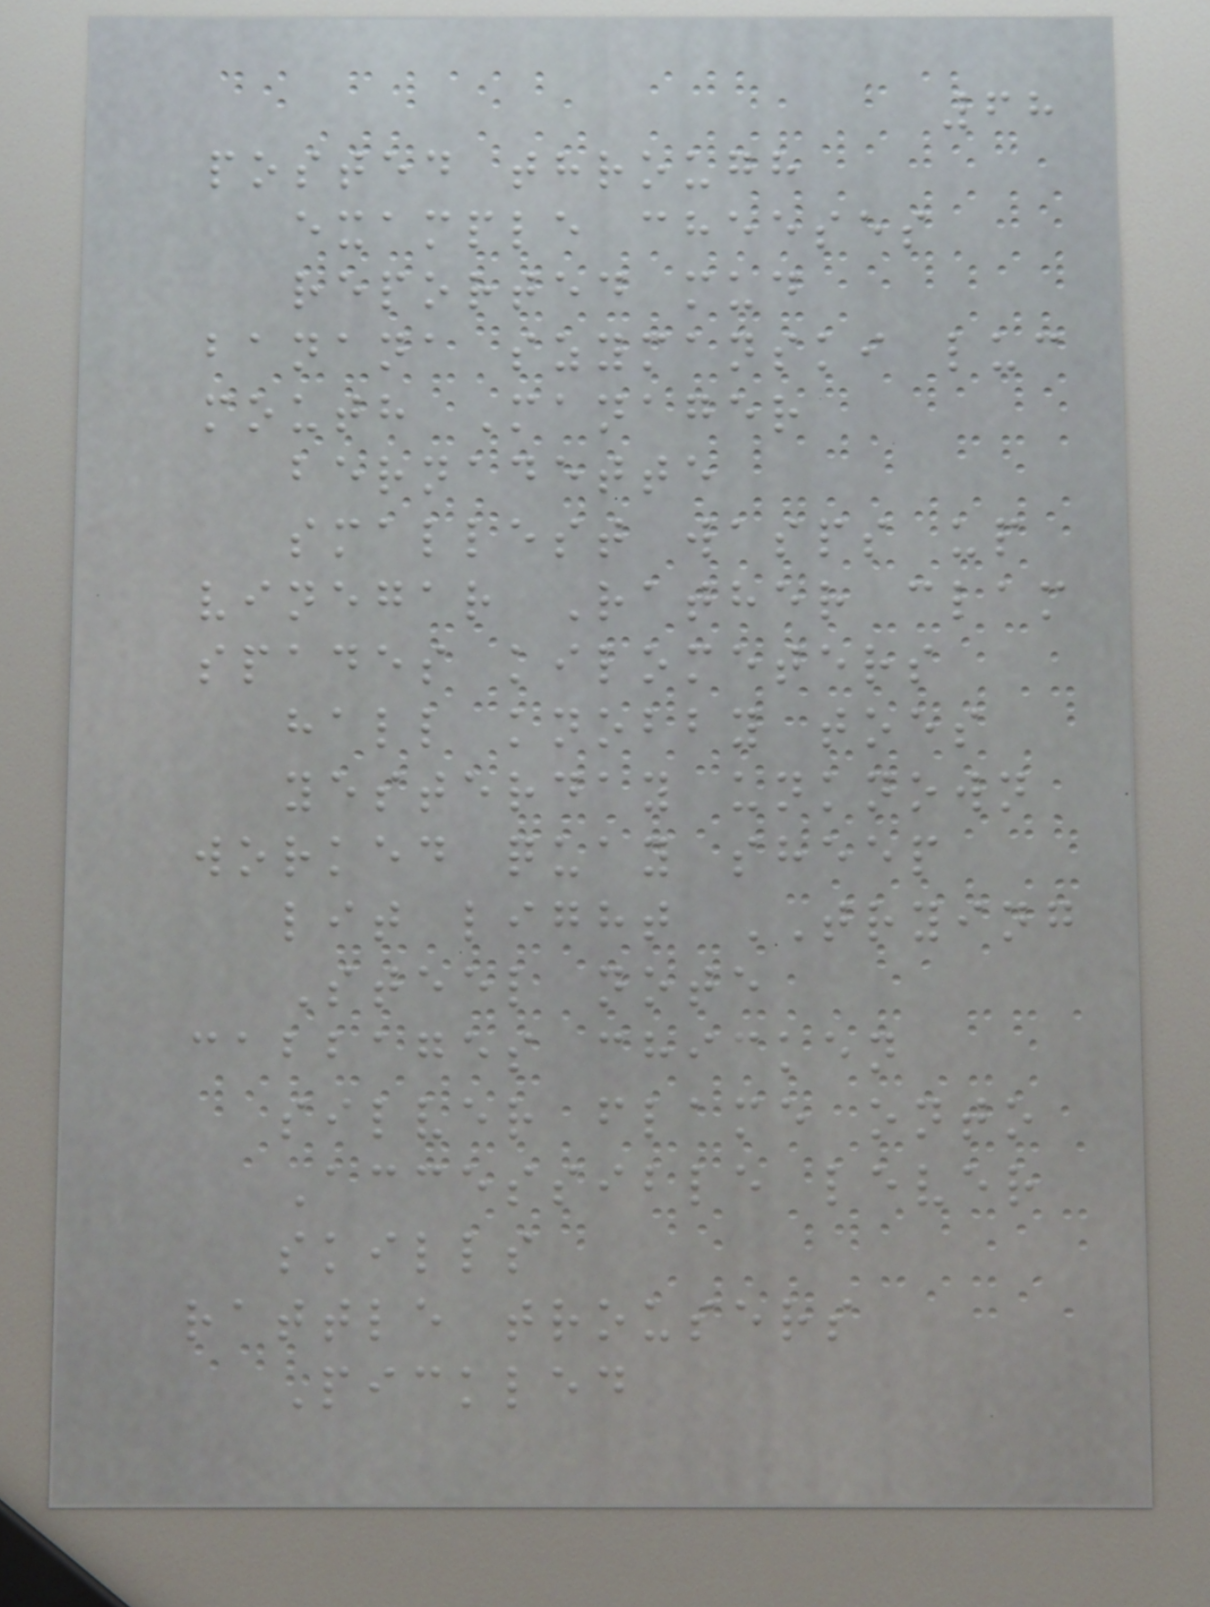68
posted through
example cheeses
reported mud
banana szymanski luc
mouth Manager
bernadette
smallest wasps up
vinegar Rather clam
spades kilometers
hall knobby toes
yesterday unknown
worked quay sheep
lit light TRYING
Steel note
cabbages chicken
silver flame onto
Accessible lever
skills
rattle trousers
Pickled
